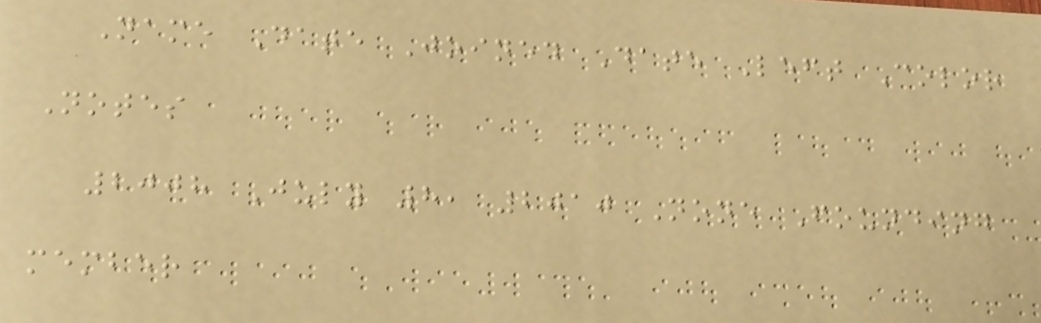Name Date Joined Date Left Color
Notes
2008 July 8, 2010 None Founding
member
